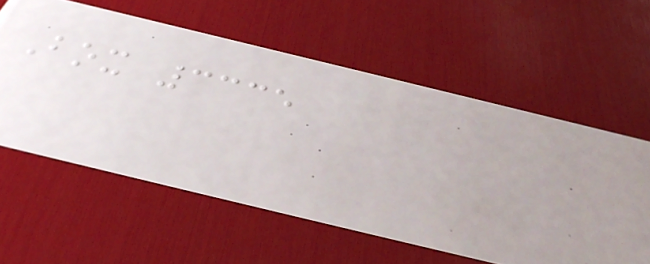Box 3335
